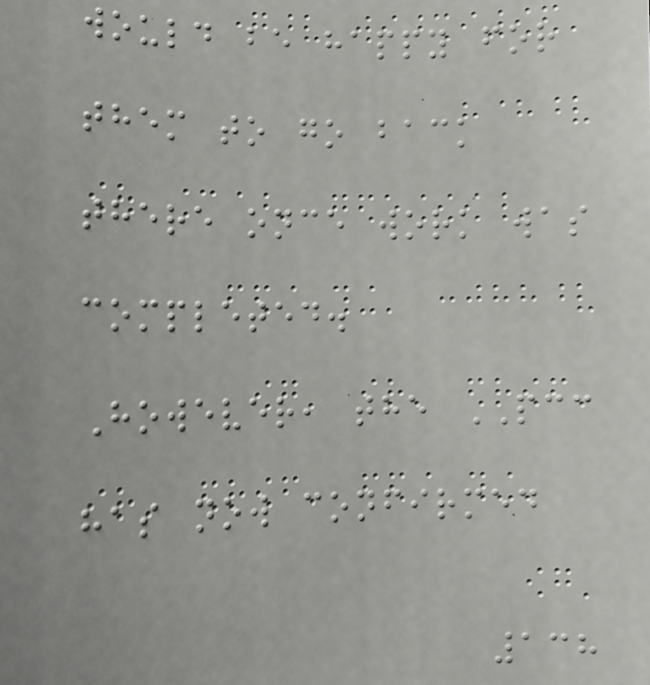would be happy for
them to go back
there once work was
completed.
However, the PCC
has now confirmed
138
